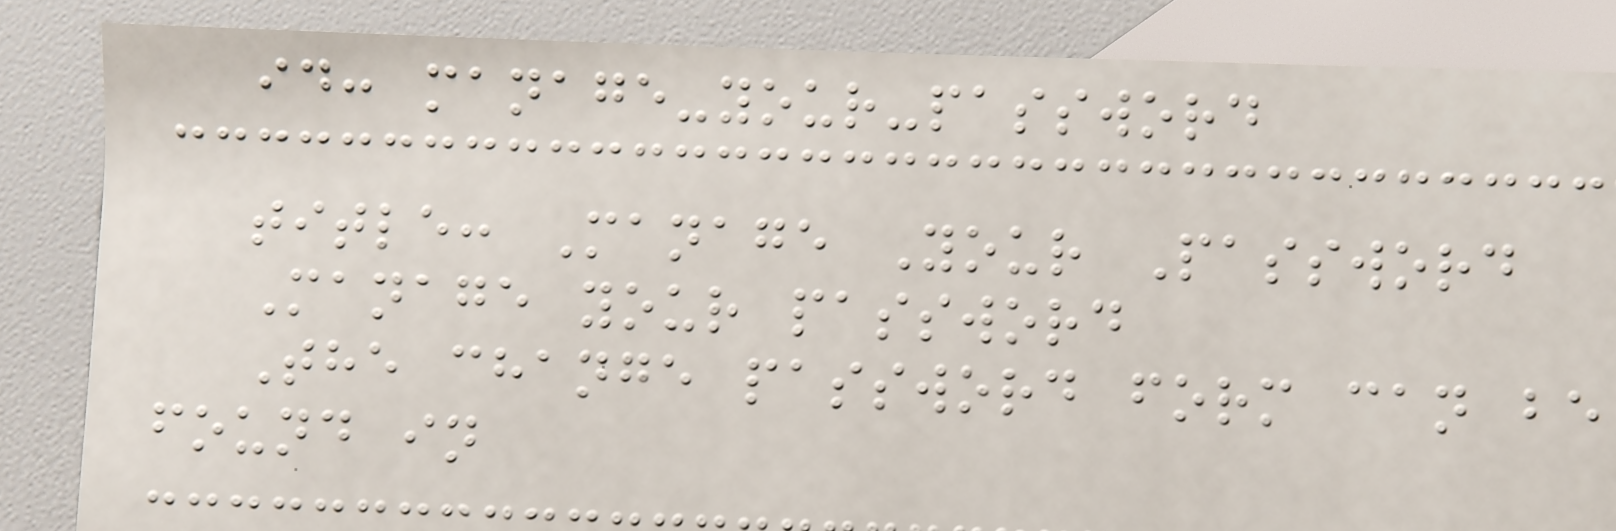id: manage-your-password
title: Manage Your Password
Manage your password
The change password form can be
found in
